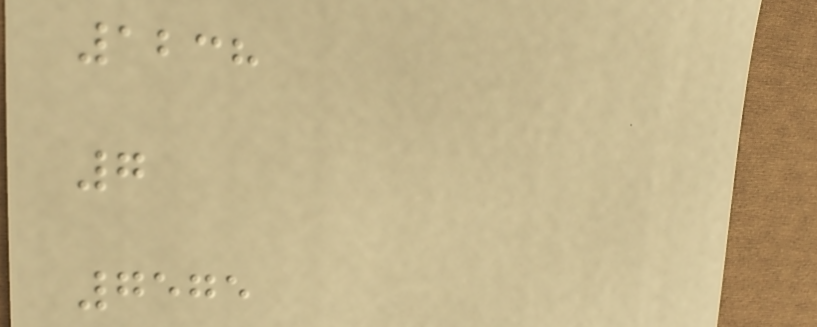1238
7
7575
